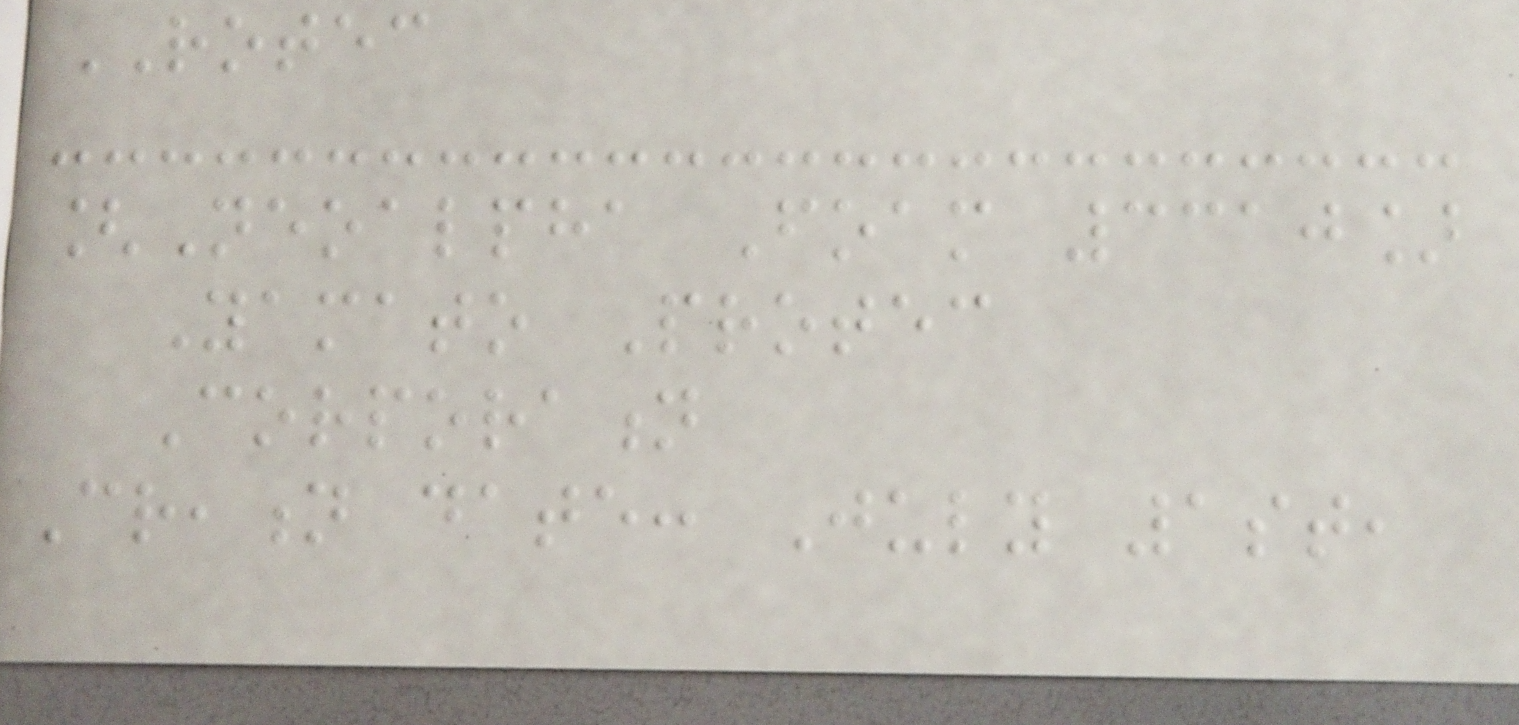ROTEC
[Neoalpha Foam 3310]
Yamato Protec
Corporation
Creation date: July 1st,
